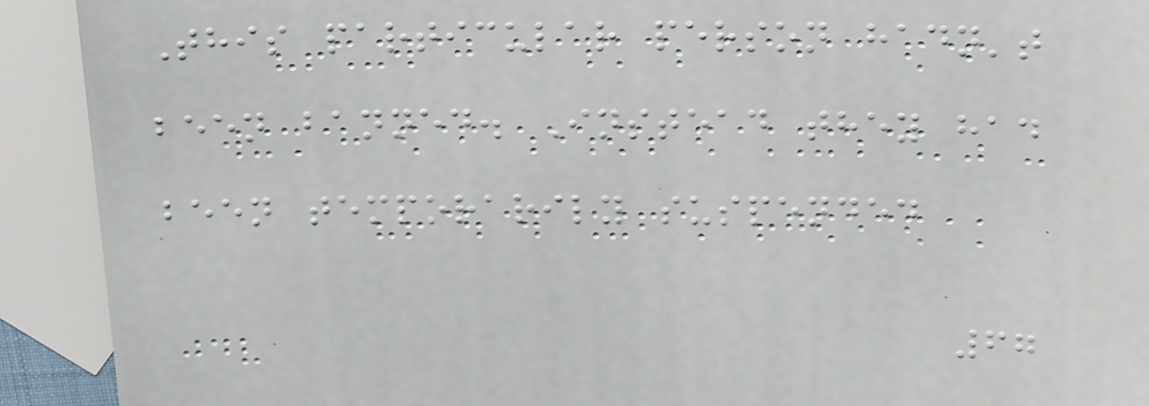This particular person hadn't
been banned. Instead they had
been temporarily suspended
67
